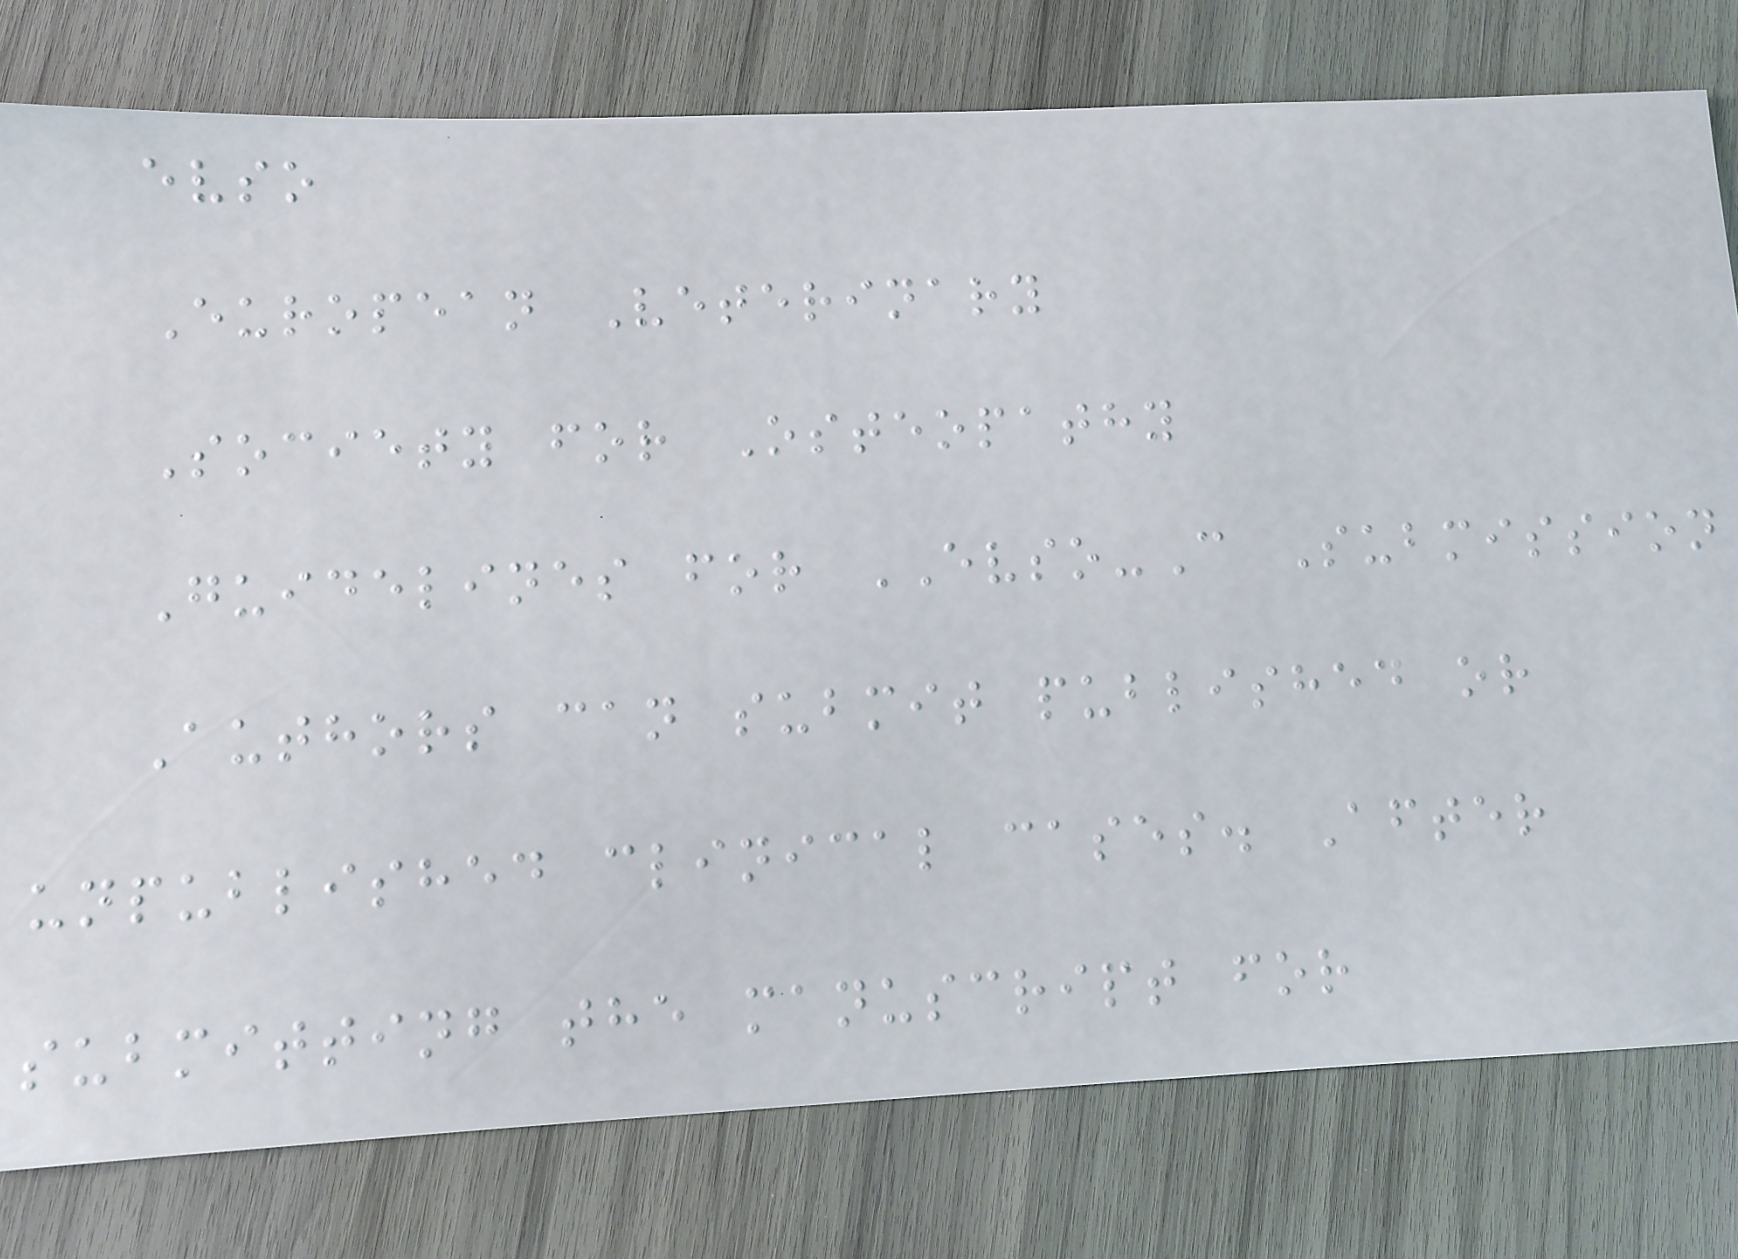evso
European Veterinary
Society for Osteopathy
Guidelines for EVSO-C Submission
Authors can submit published or
unpublished clinical cases. After
submitting the manuscript for
